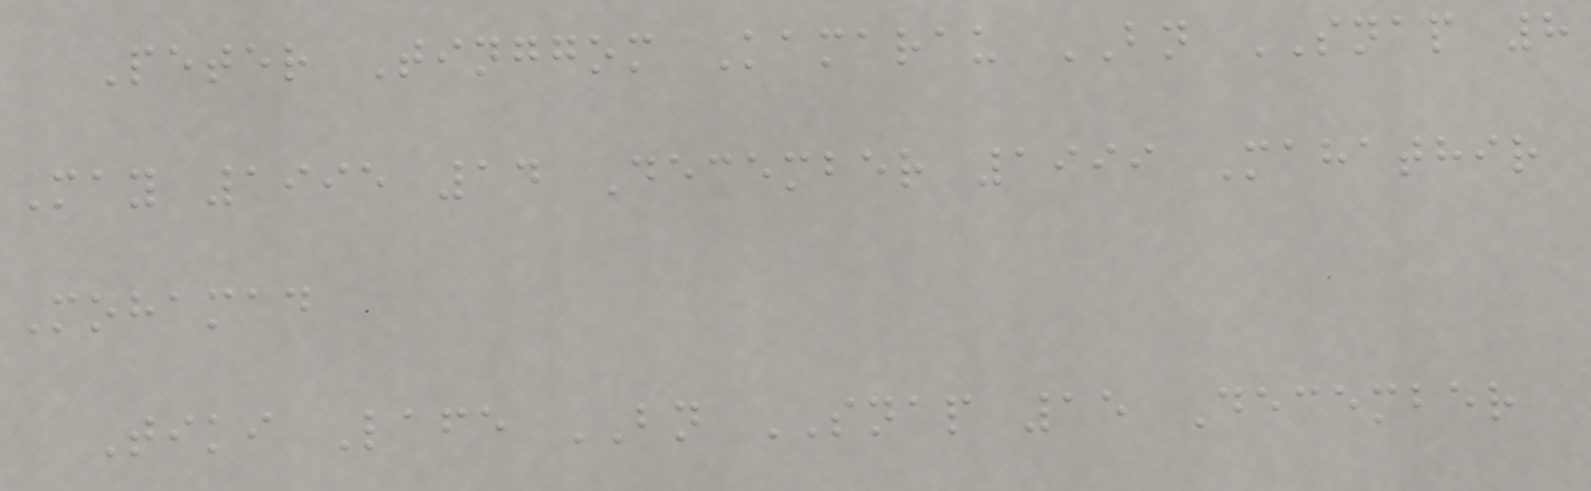Peter Tinggom Kamarau BN SNAP 8
May 1995 14 December 1999 Mahathir
Mohamad
Tiki Lafe BN SNAP 15 December
